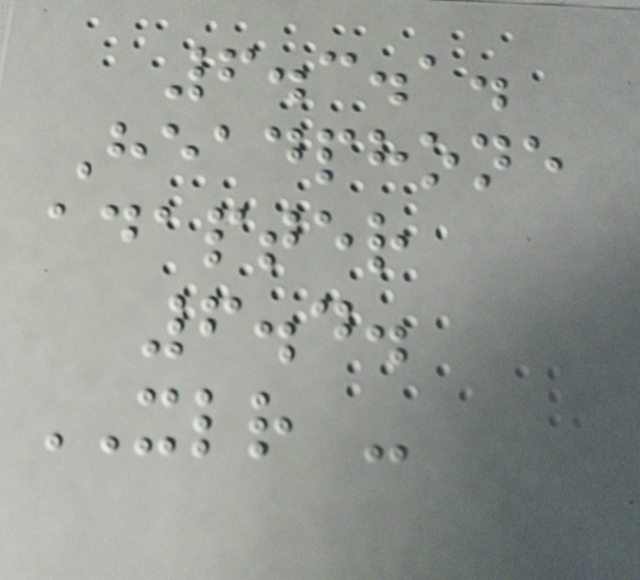6.3.1.
Headphone
adapter
6.4.
XLR -
